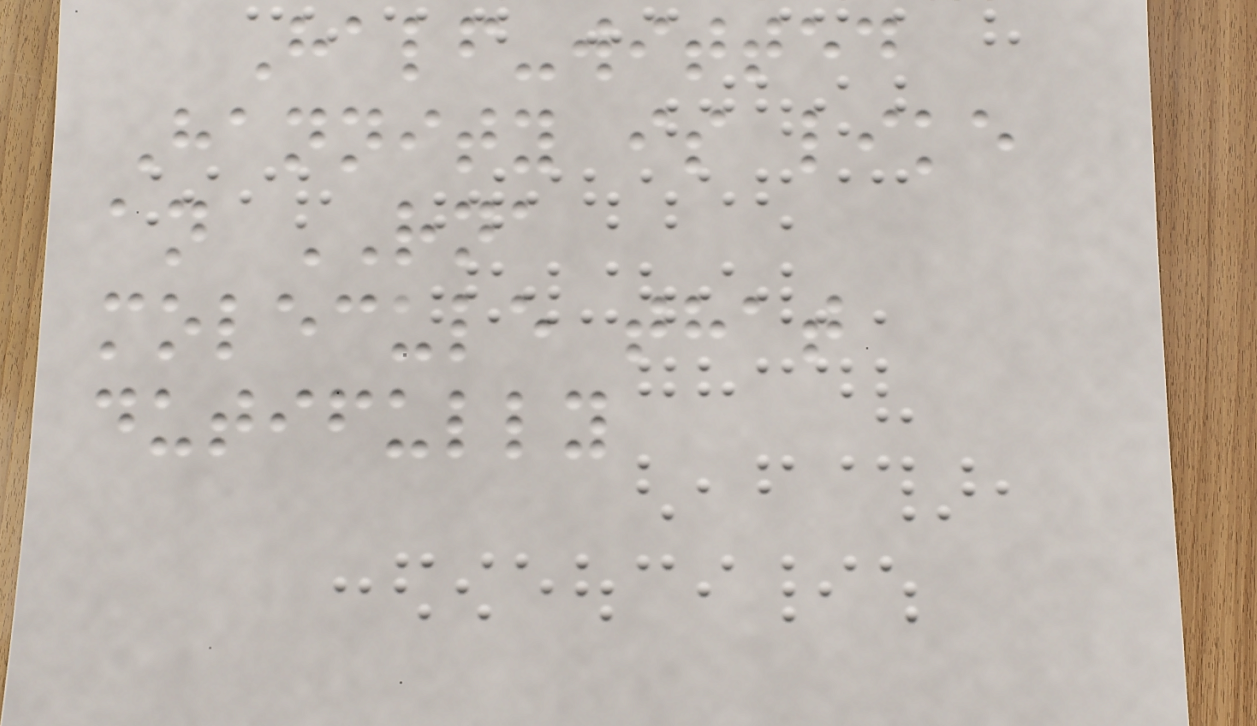Half-witted
Hannity is like
an RNA
molecule that
dutifully
